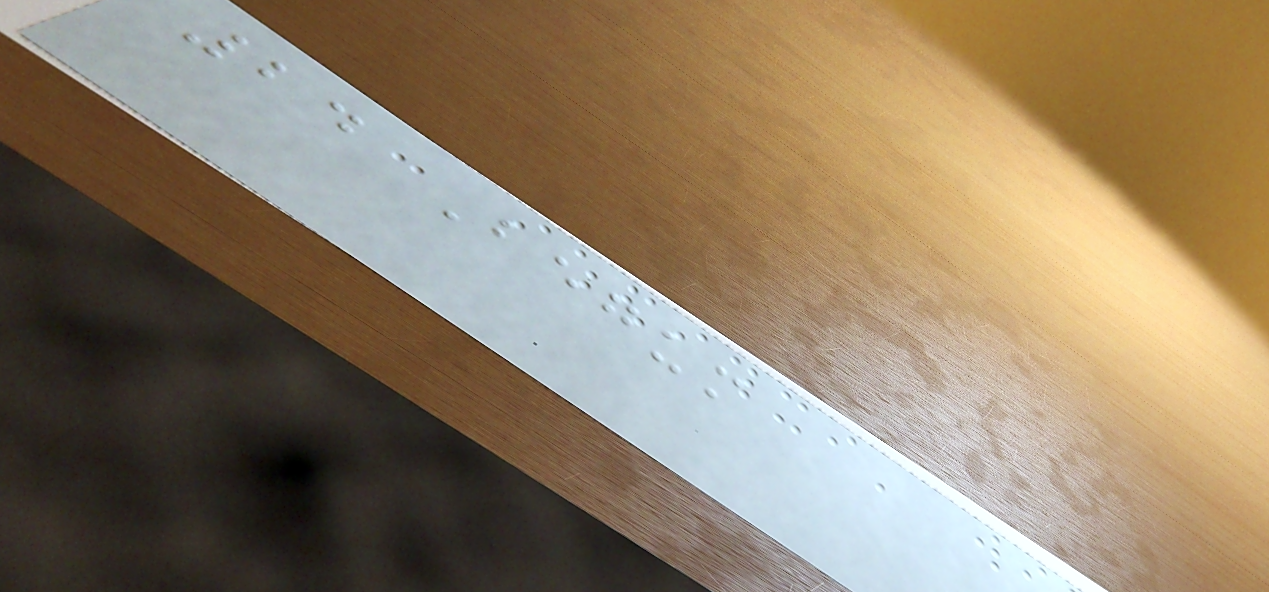24 Begum
